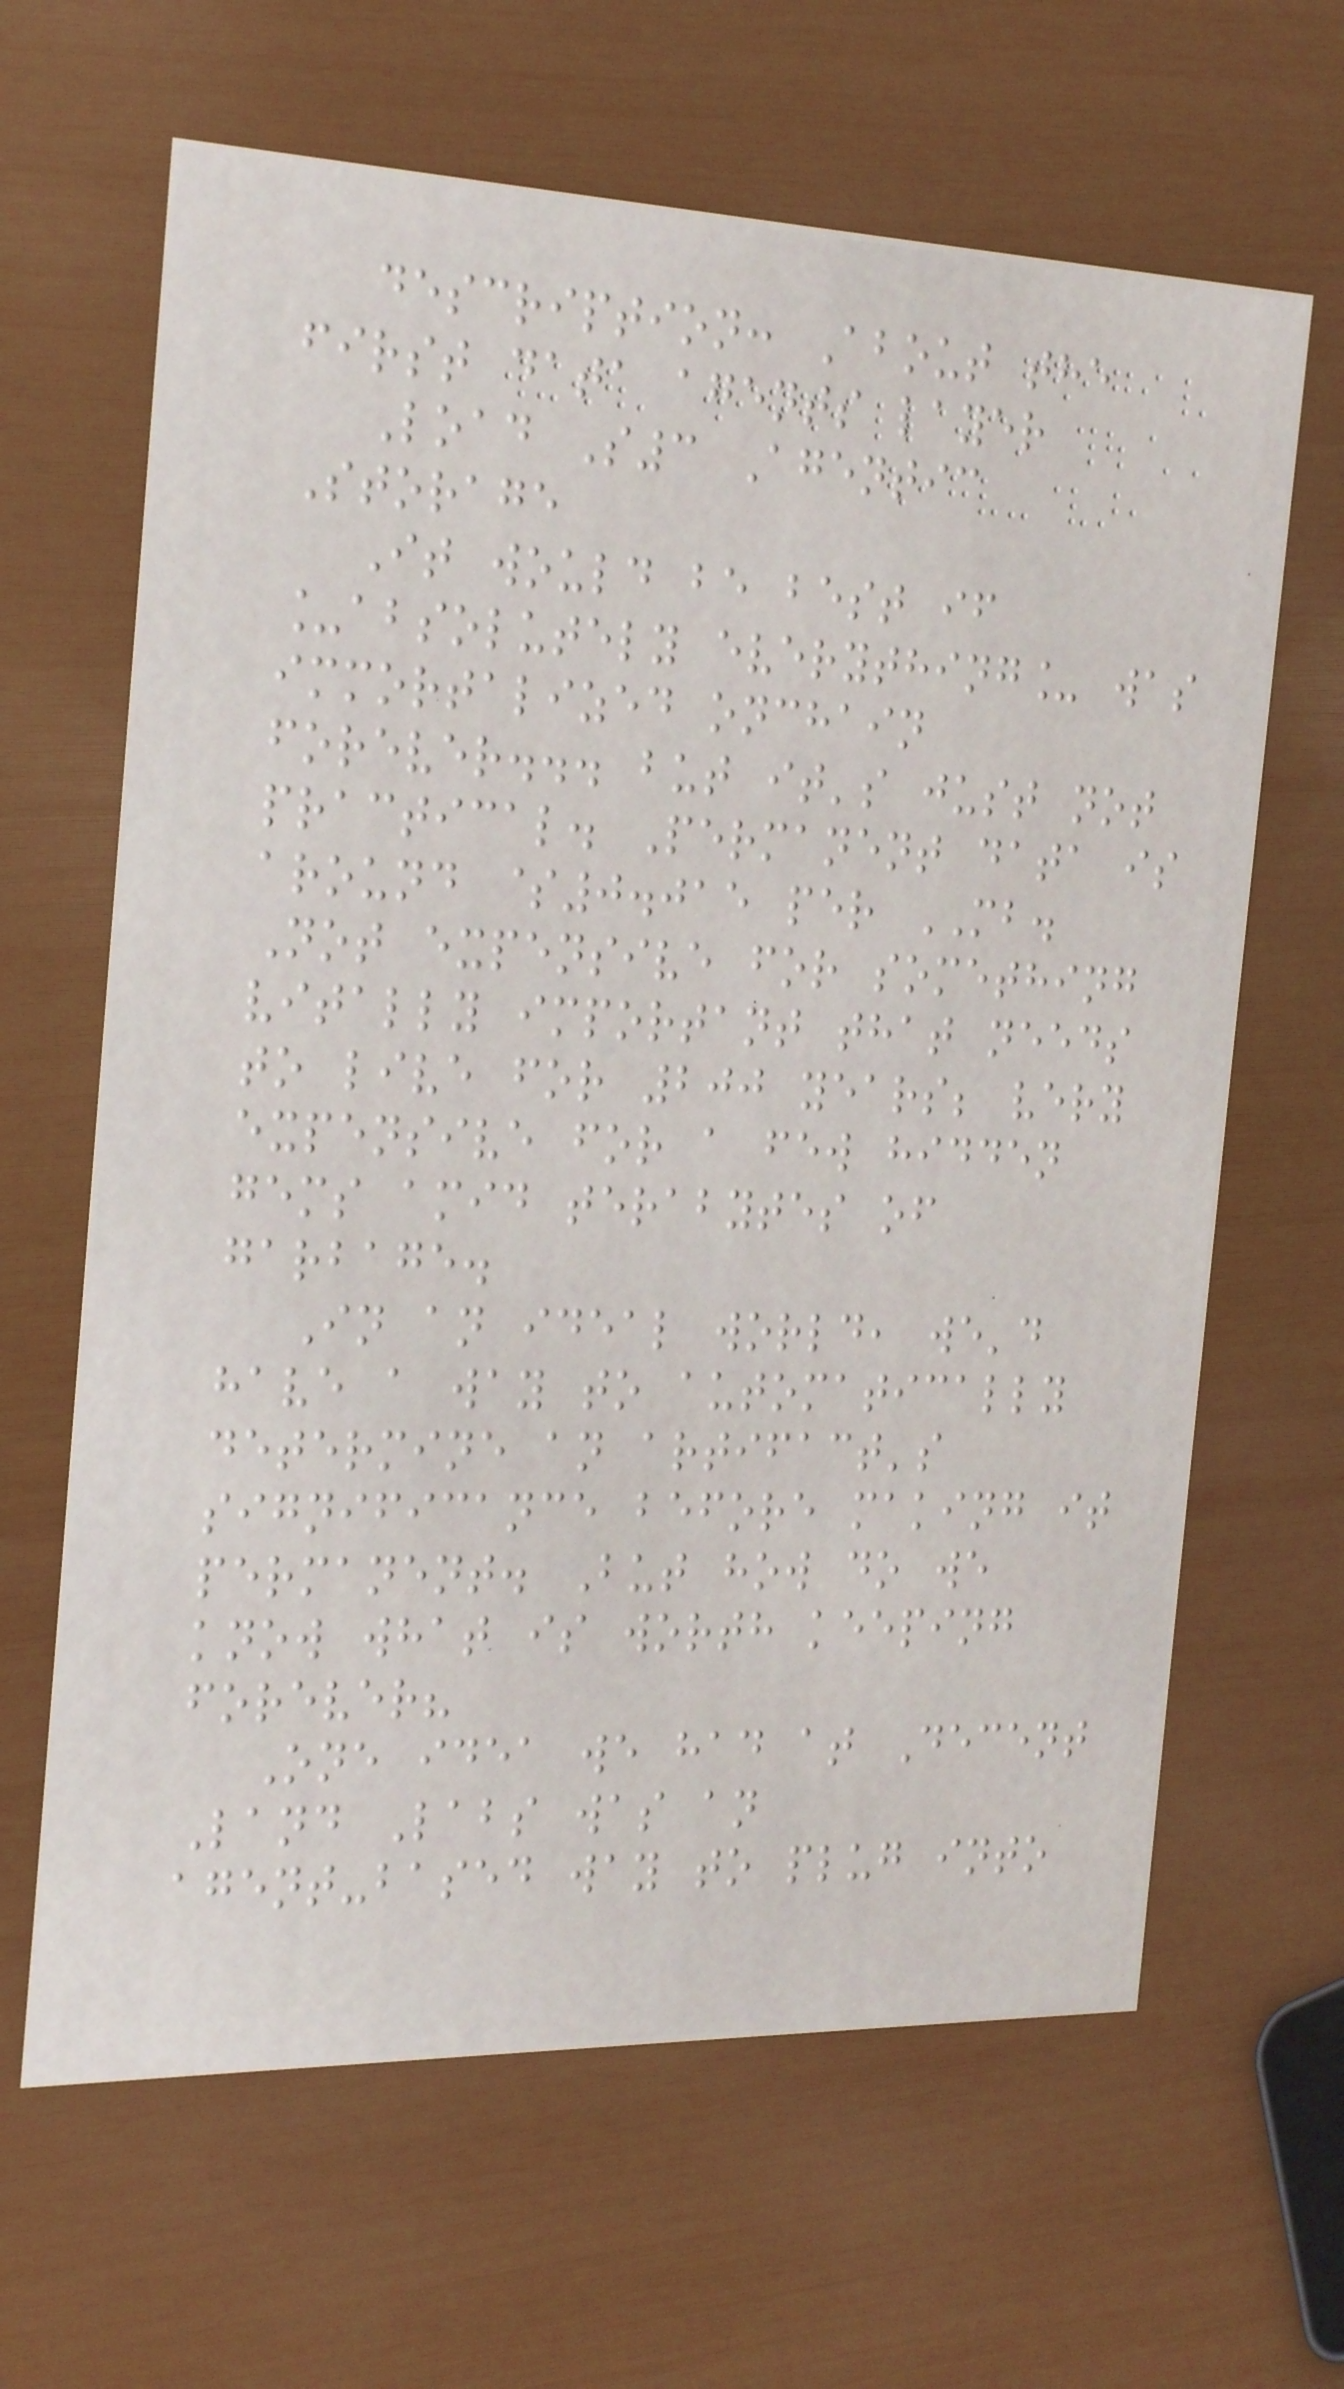description: About the
first data agents layer
Load S3 Agentic
Storage
It would be best if
_absolutely everything_ was
immortalized onchain
forever... but it's just not
practical. Permanent data is
around $0.015 per MB.
Not expensive for something
vitally important that needs
to live for 200 years; very
expensive for a few hidden
gems amid terabytes of
garbage.
In an ideal world, we'd
have a way to automatically
determine an artifact's
significance before making it
permanent. But how do we
know what is worth keeping
forever?
One idea we had at Decent
Land Labs was an
agent-based way to plug into
